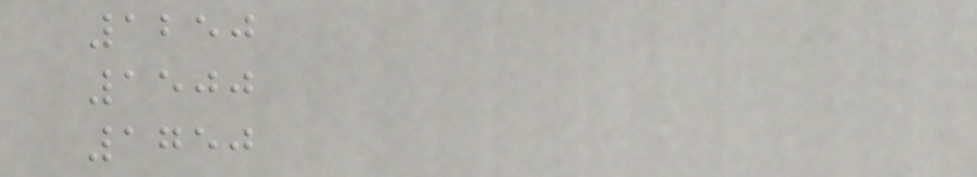1250
1500
1750
